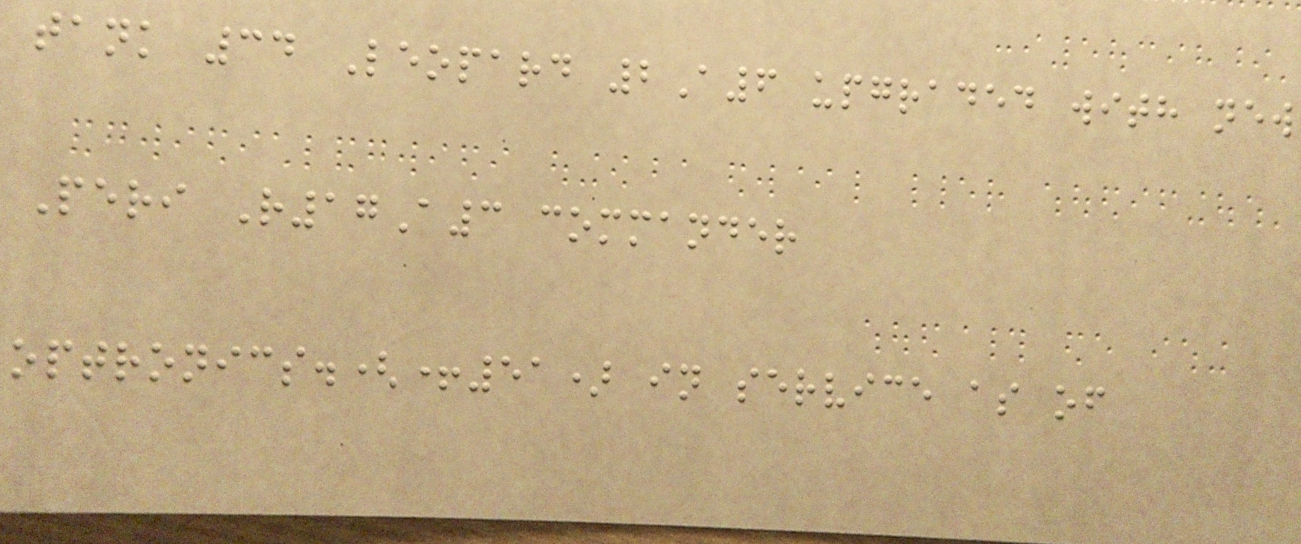tank 34 Leopard 2A6 upgraded with new
Peri R17A3 commander
optronics.(+51) in service as of
